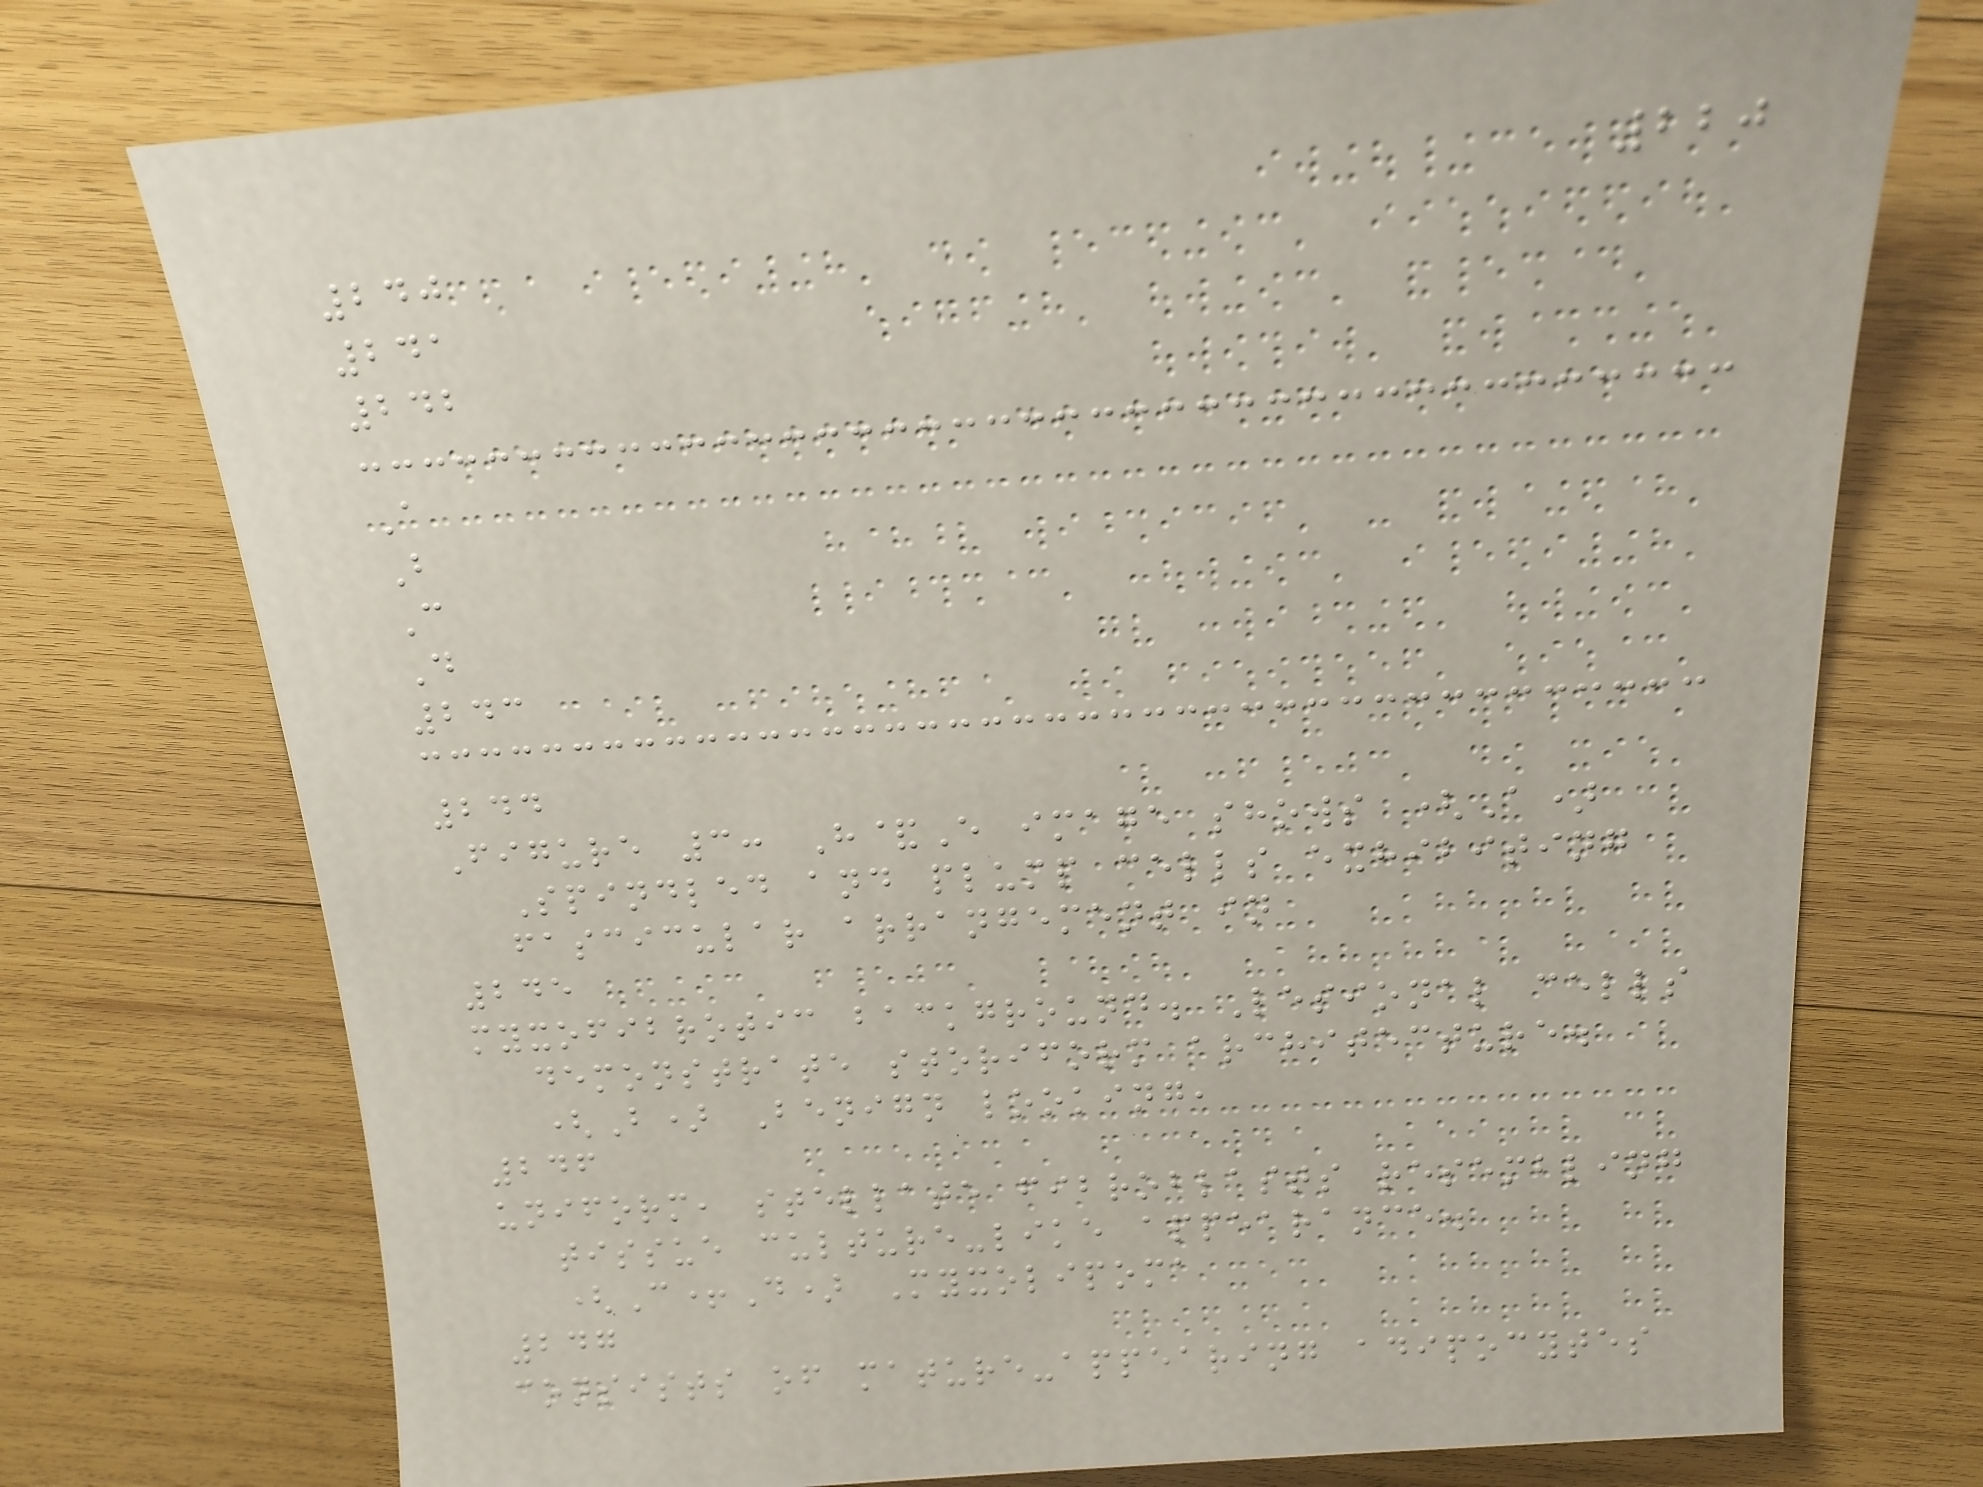220
240
241
242
A
B
C
D
243
244
Figure 3: H&E image shows (A)
Spindled and plump cells exhibiting
fascicular arrangement in
245
myxofibrotic background. Lesional cells
demonstrate storiform architecture.
(B) Benign looking,
246
uniform, stellate fibroblasts resembling
tissue culture-like appearance.
(C+D) Myxolipoma
247
consists of mature-appearing adipocytes
